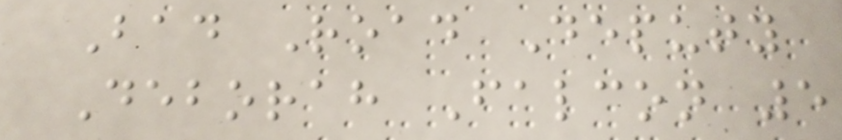Bad Road Deputy
Deborah Falcon 5
